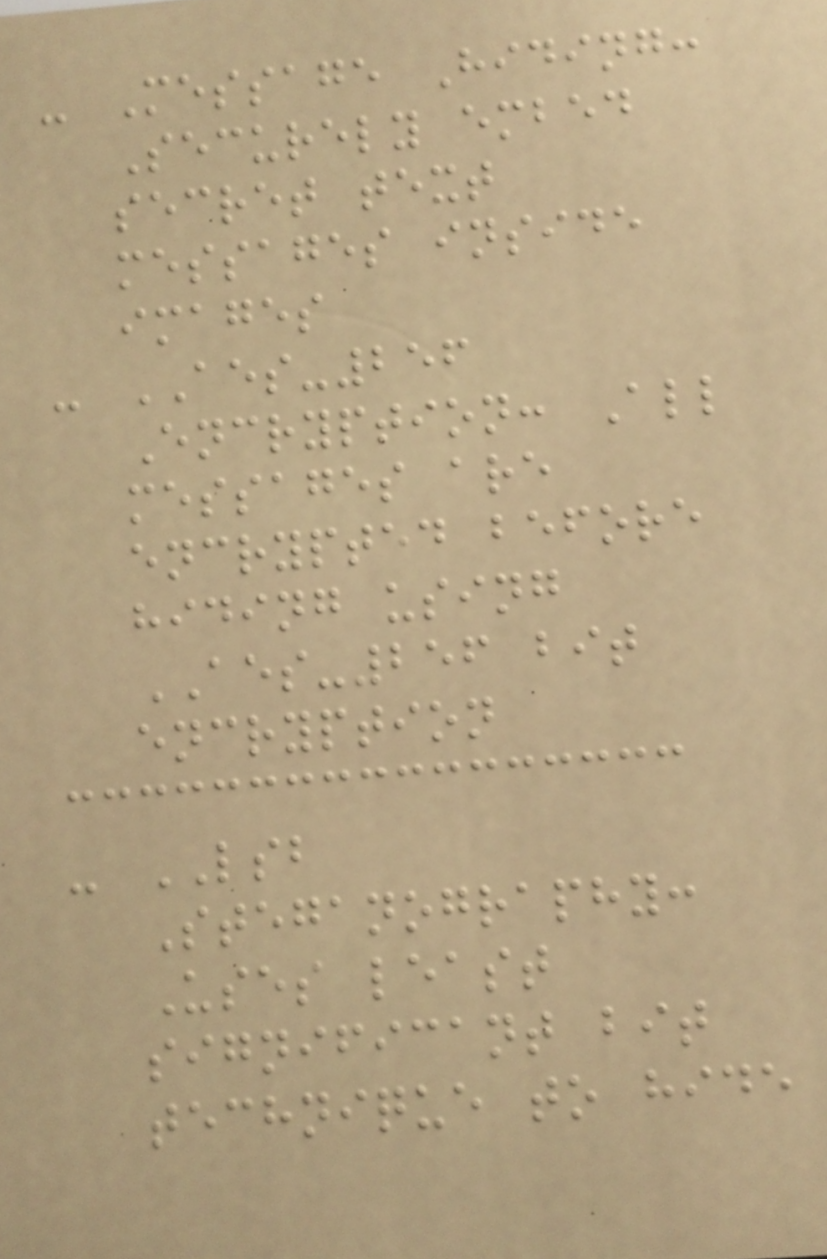- Message Hiding:
Securely embed
secret text
messages inside
images
- AES-256
Encryption: All
messages are
encrypted before
hiding using
AES-256 bit
encryption
- LSB
Steganography:
Uses least
significant bit
technique to hide
